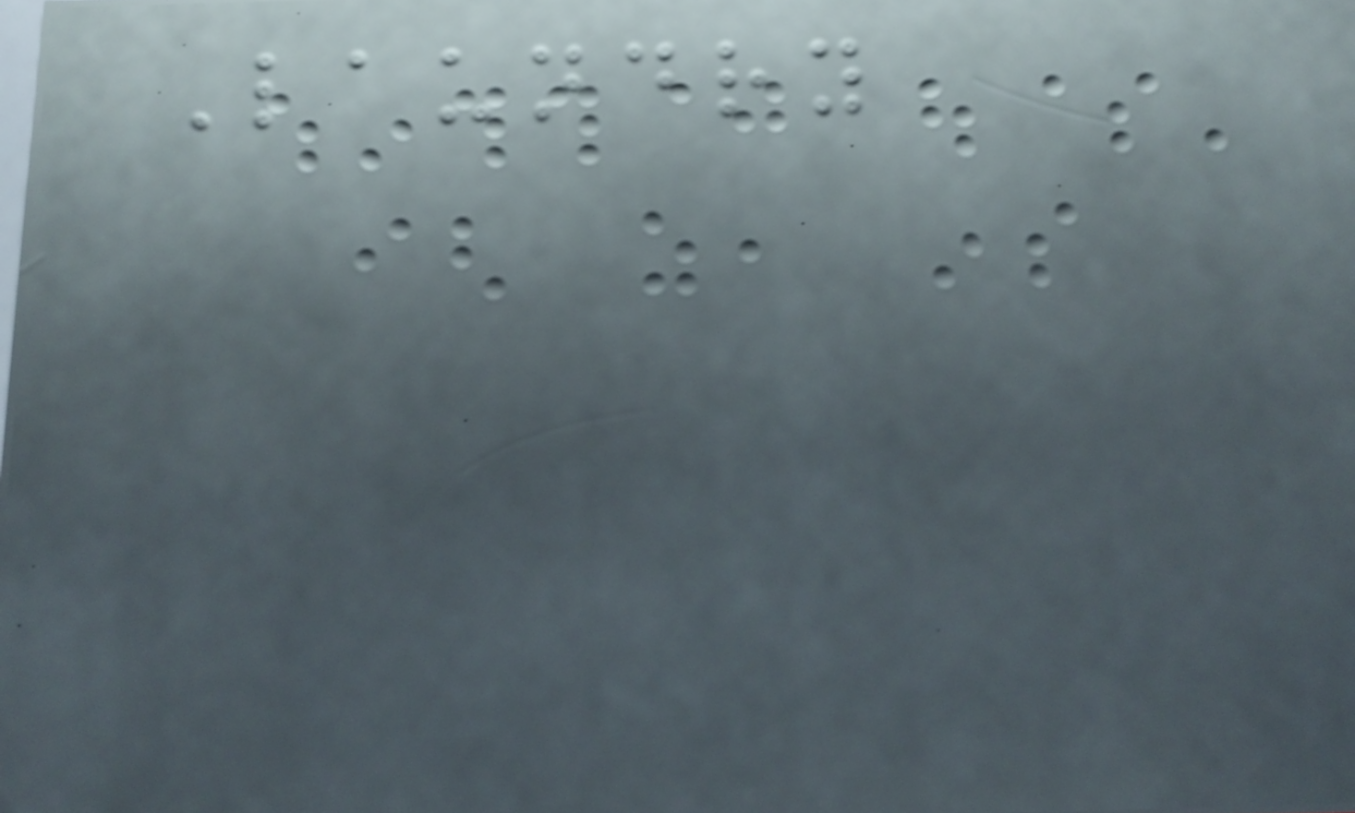Laundry
